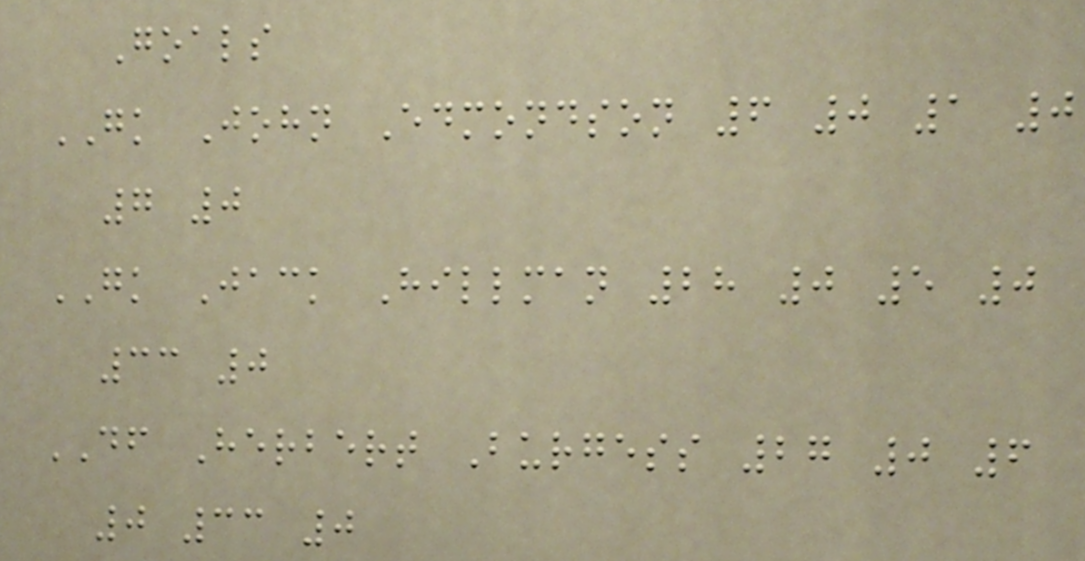Goals
GK John Edmondson 6 0 1 0
7 0
GK Jack Hillman 28 0 5 0
33 0
DF Herbert Burgess 27 0 6
0 33 0
